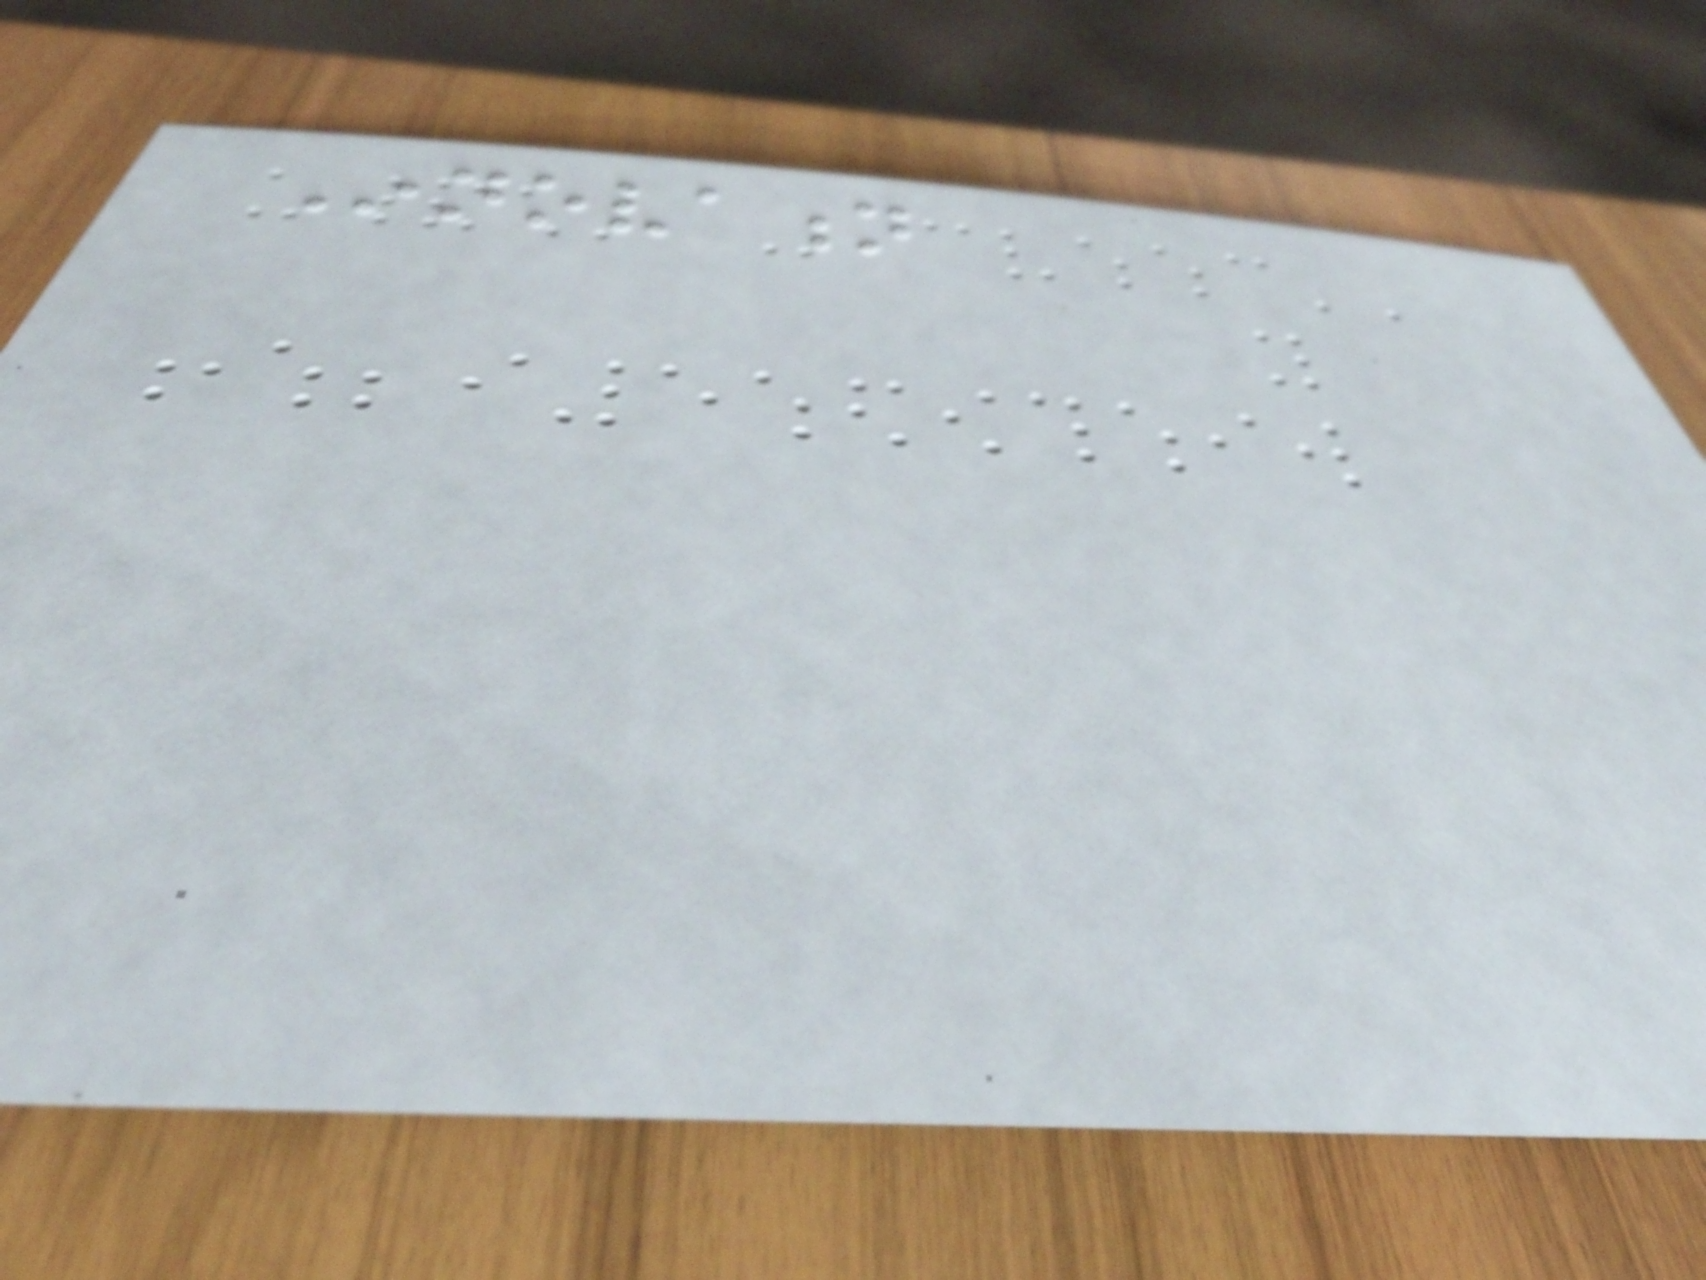Innovation
